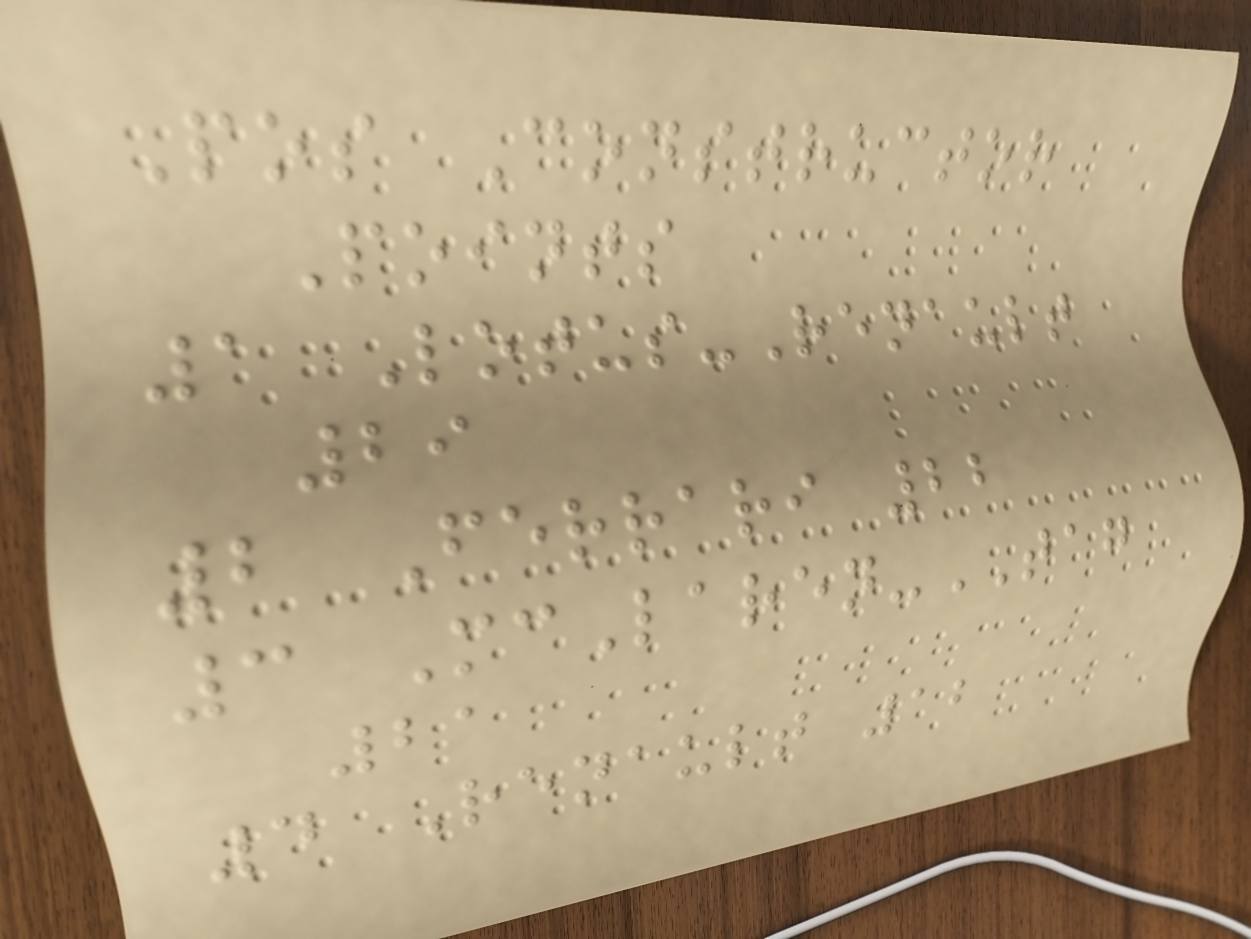Pos Constructor
Points
1 Lotus-Renault
29
2 Ferrari 22
3 McLaren-TAG
21
4 Renault 12
